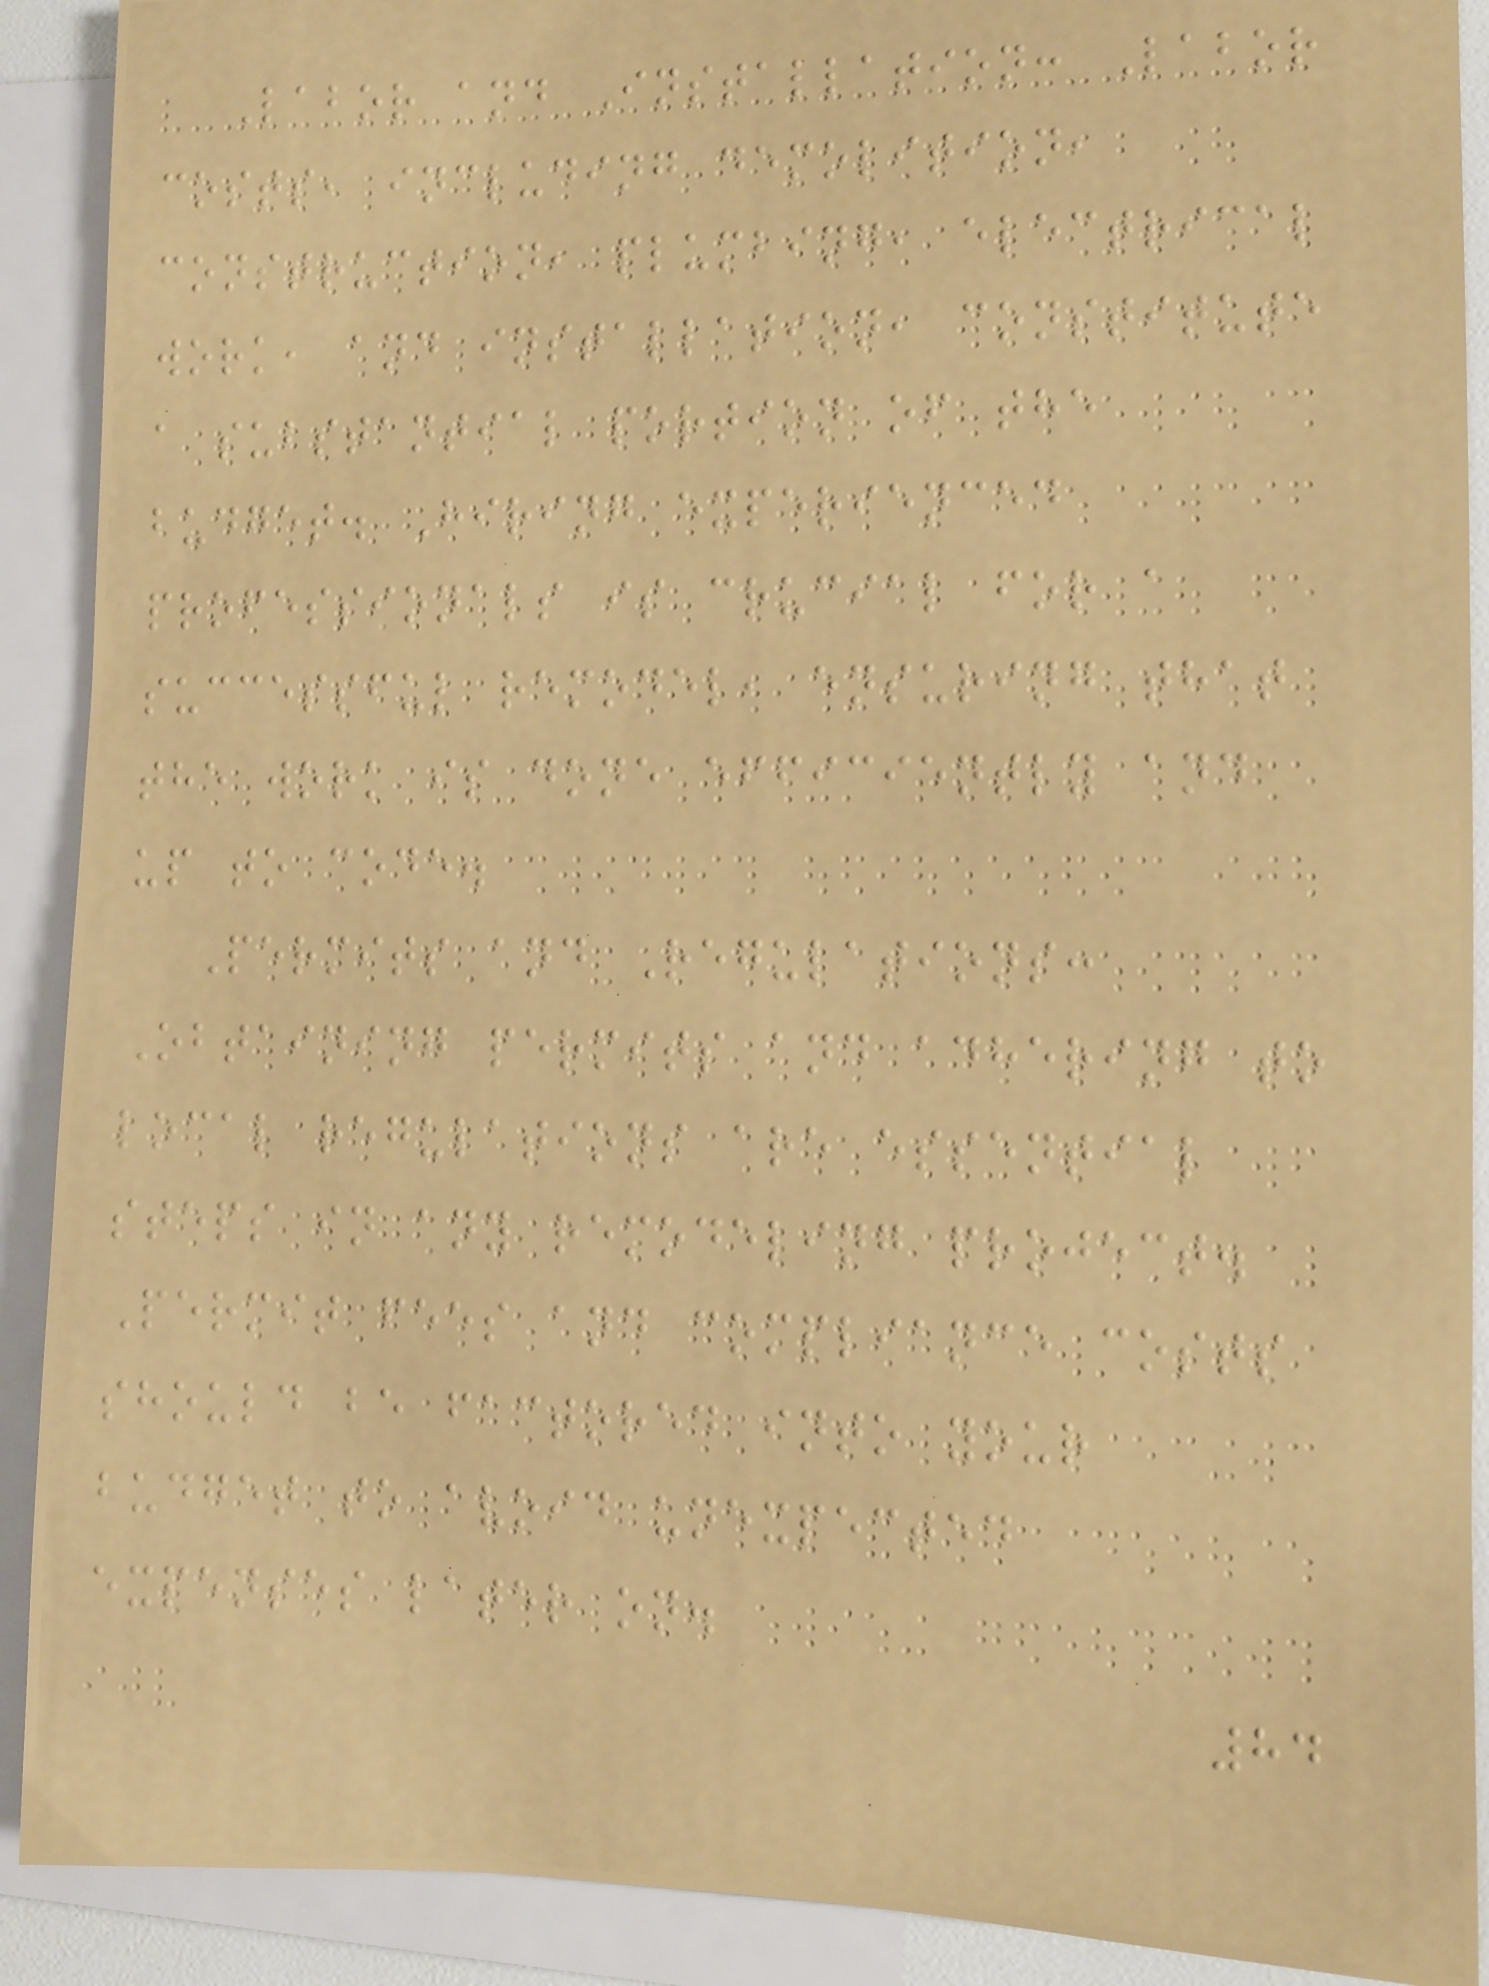Labor and Installation: Labor
costs, including demolition,
construction, plumbing, electrical
work, and installation, constitute
a substantial portion of the
budget. Hiring experienced
professionals is crucial for a
successful remodel, ensuring that
the work is done efficiently and
up to code.
Permits and Regulations:
Obtaining permits and adhering to
local regulations are essential
steps in any remodeling project.
Permit fees and compliance costs
should be factored into your
budget to avoid unexpected
expenses later on.
84
